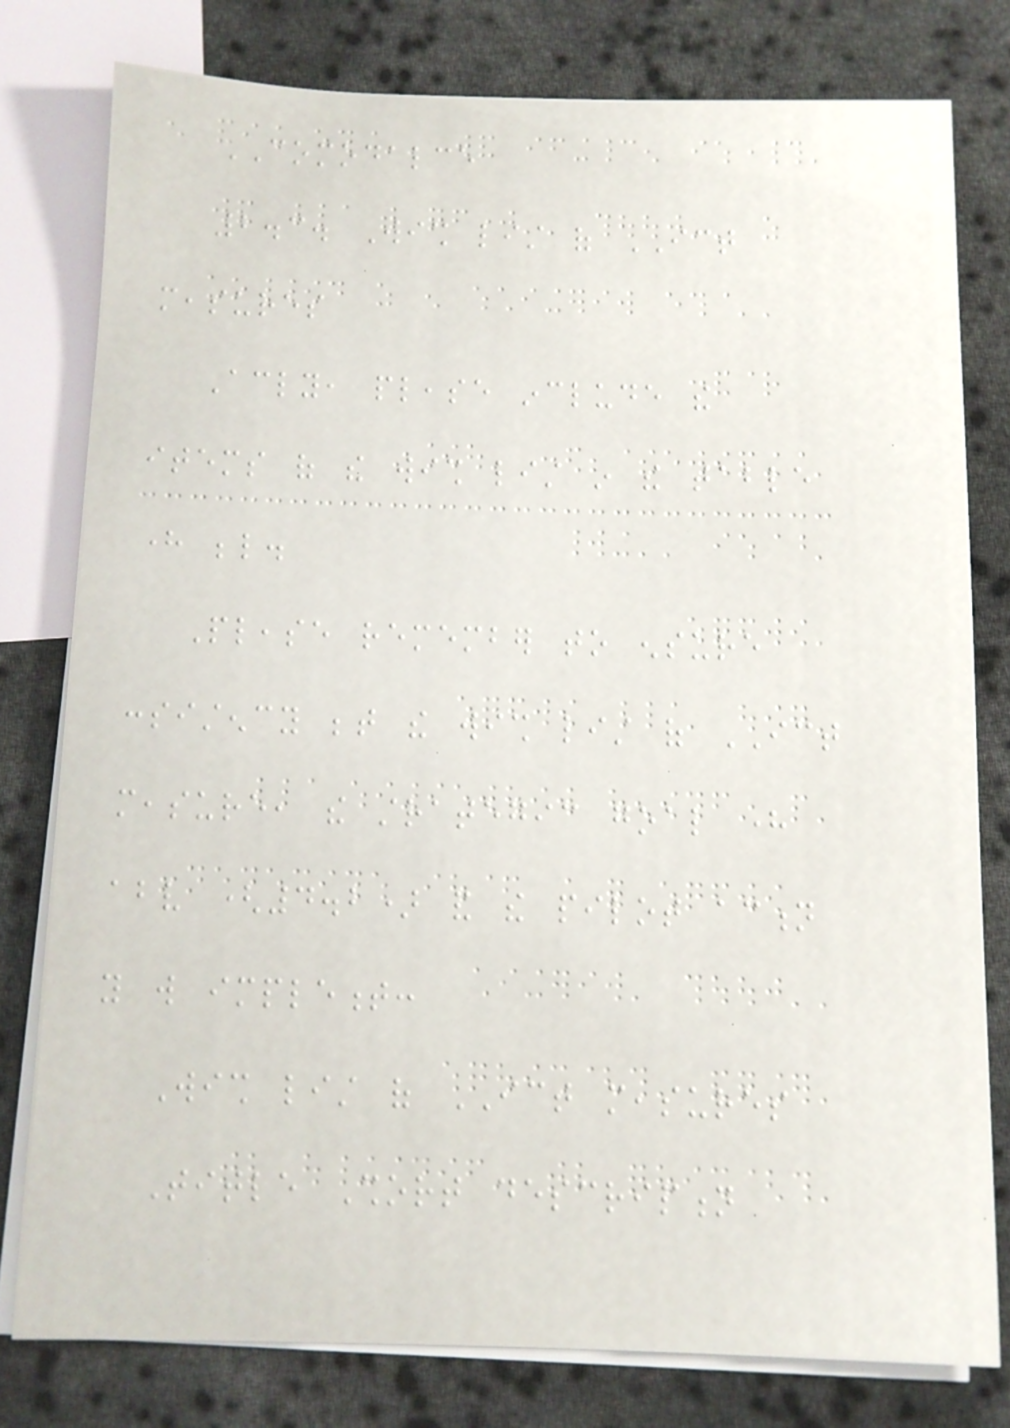COMODALCE
2.3. Wish list of ICT
measures
Accordingly, please include the
items of the wish list in the table
here below.
Please remember to ensure
consistency between the wish list of ICT
measure, the strategic goal here
above (4.2) and the pilot action
you will implement:
Wish list of ICT measures
Title Short description
